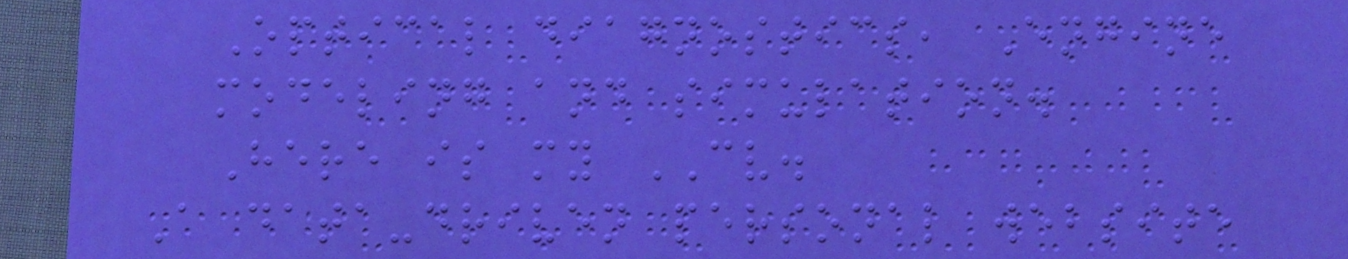Optical diagnostics, Engine
modeling and simulation.
Here is my CV.
A data-driven personal website
